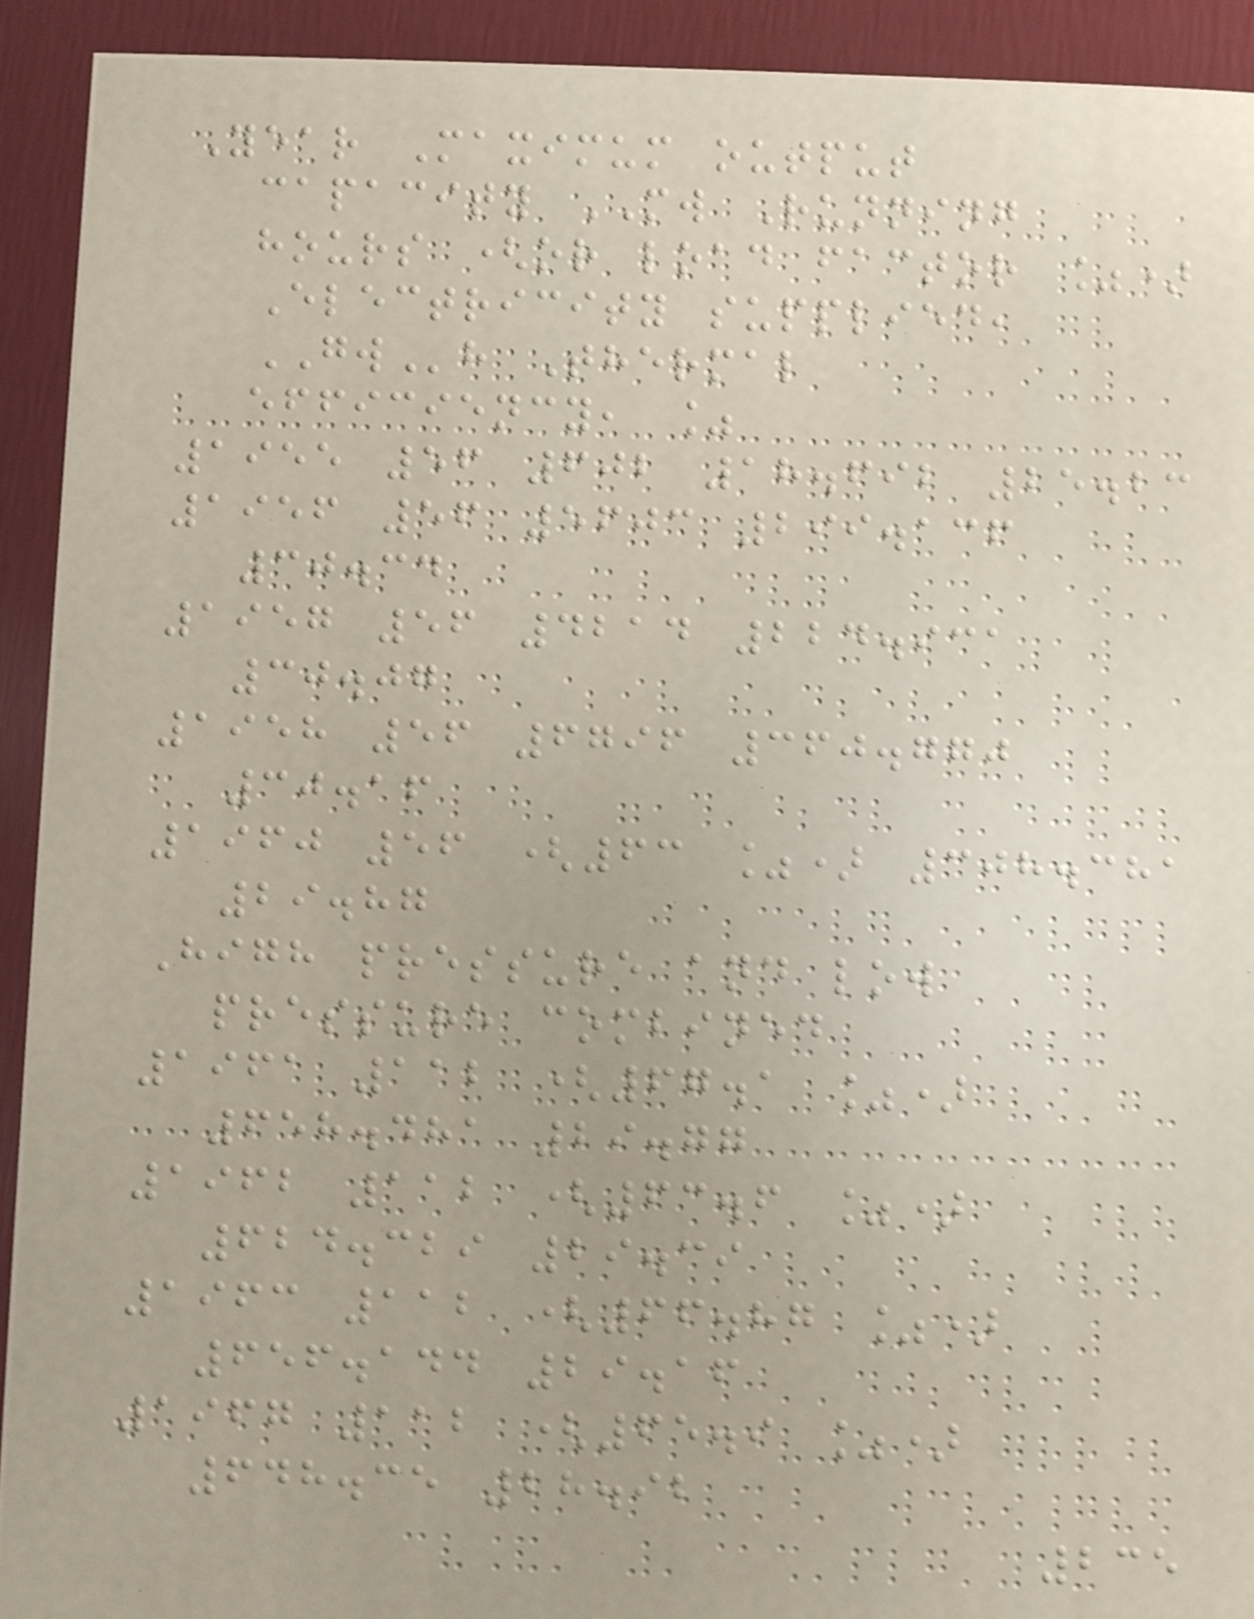Year Maximum output
capacity MW Running
hours (or load factor %)
Electricity supplied,
GWh Thermal
efficiency, %
1955 56 602 18.692 25.23
1956 56 5603 299.136
30.34
1957 56 4214 224.931
30.07
1958 56 6796 360.770
30.16
1960 56 (63 %) 308.381
29.87
High pressure and low
pressure combined
1961 112 (67.1 %)
658.481 29.77
1962 112 (63.6 %)
624.329 29.39
1963 112 (66.87 %)
656.144 29.16
1967 112 (65.9 %)
648.35 28.92
235
